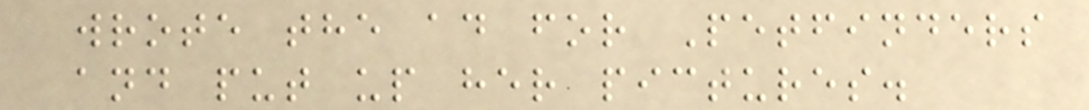wrote the ad for Petfinders
and put up her pictures.
